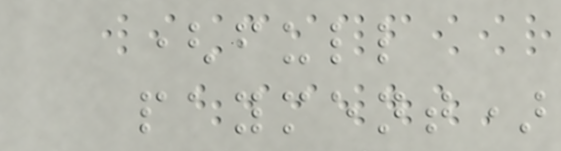(full
payment)
